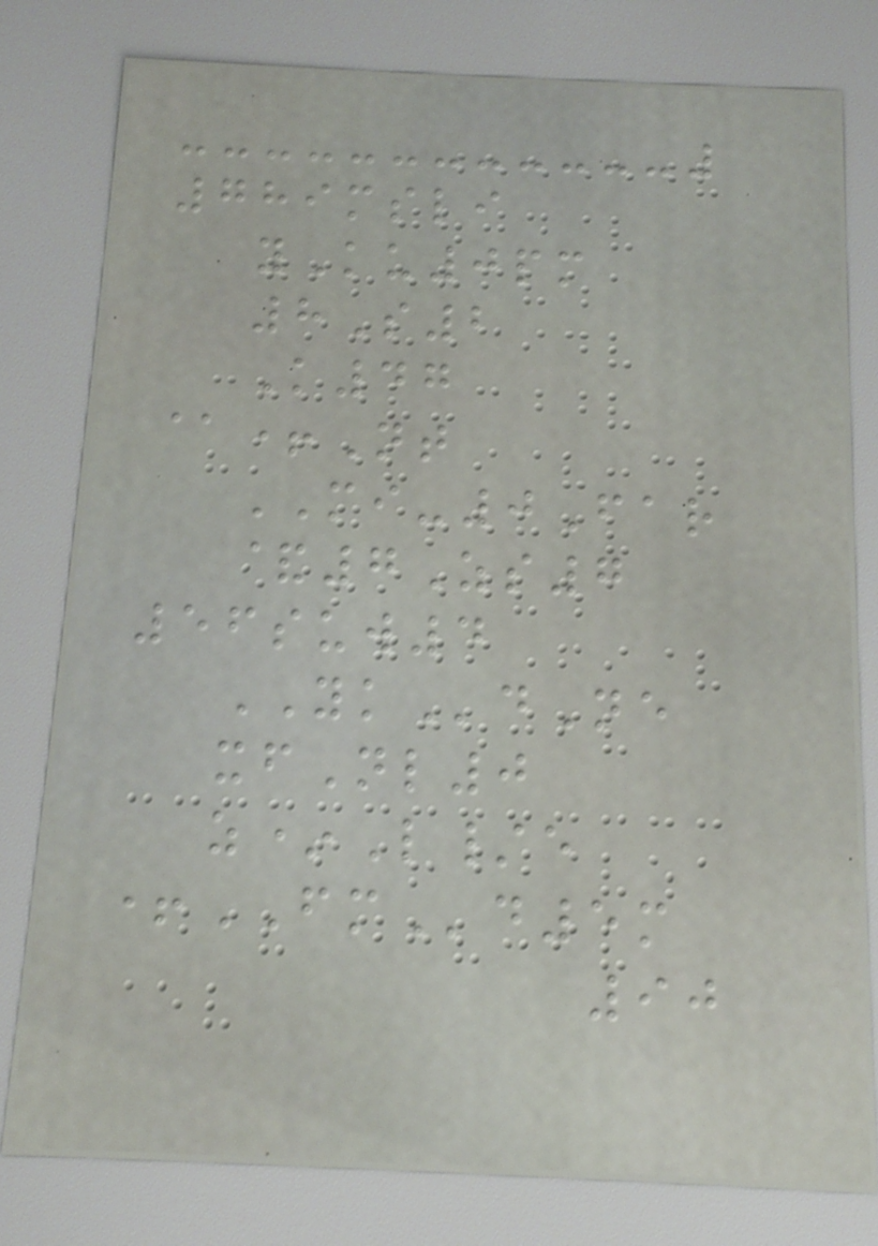789msli
yKu0pm
8S2
K47
@+Nt
MI-0Far
&7Zs7
56suw4
YKdNe
xfNl0
z*L/e
+FMd5m
90
